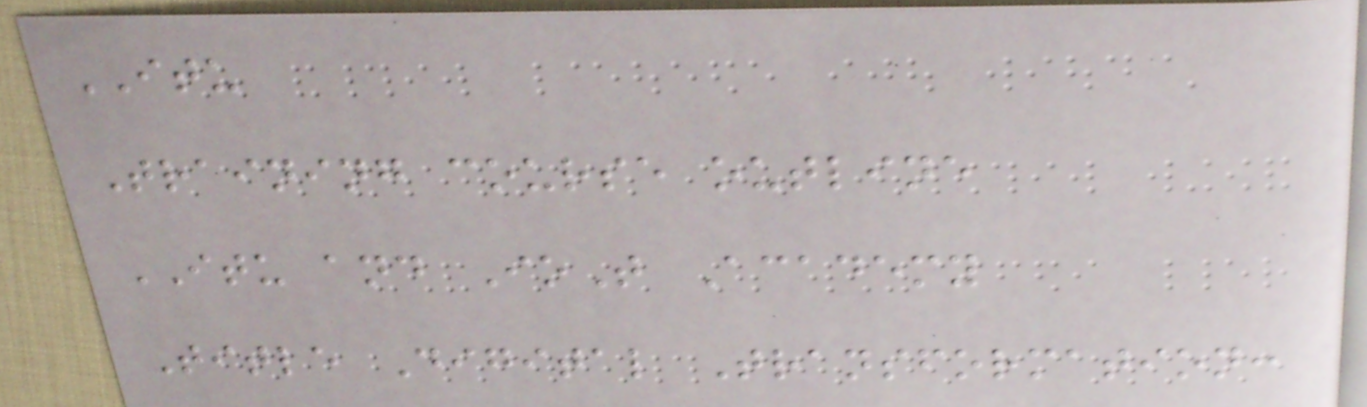ITU
Training course outline
ITU and IoT Academy
Title Digital Transformation:
